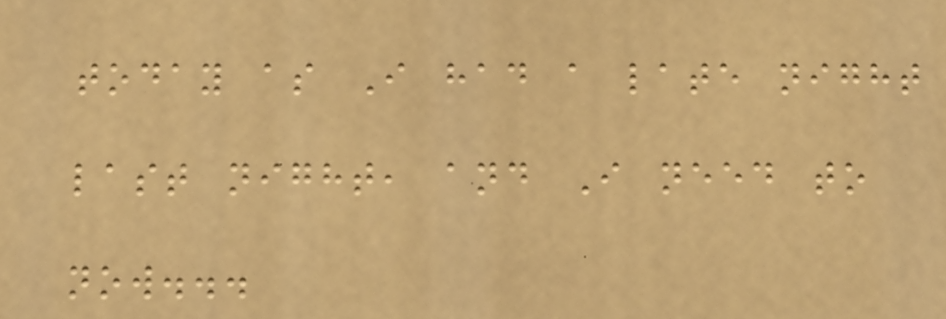today as I had a late night
last night, and I need to
now...
